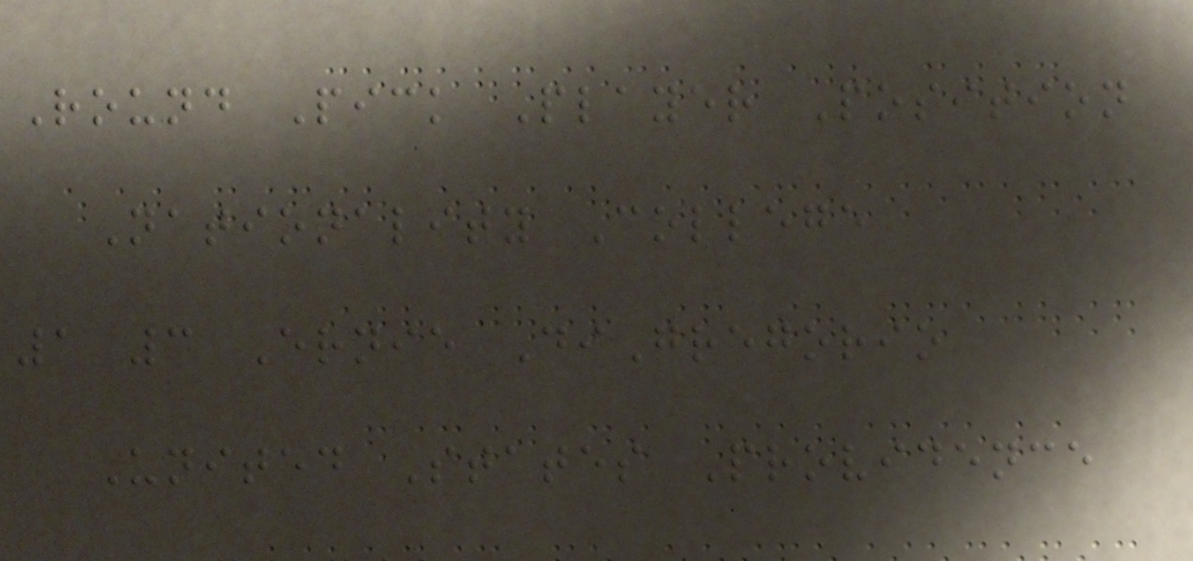Round Pick Player Position
Nationality College
1 3 Ernie DiGregorio
United States Providence
